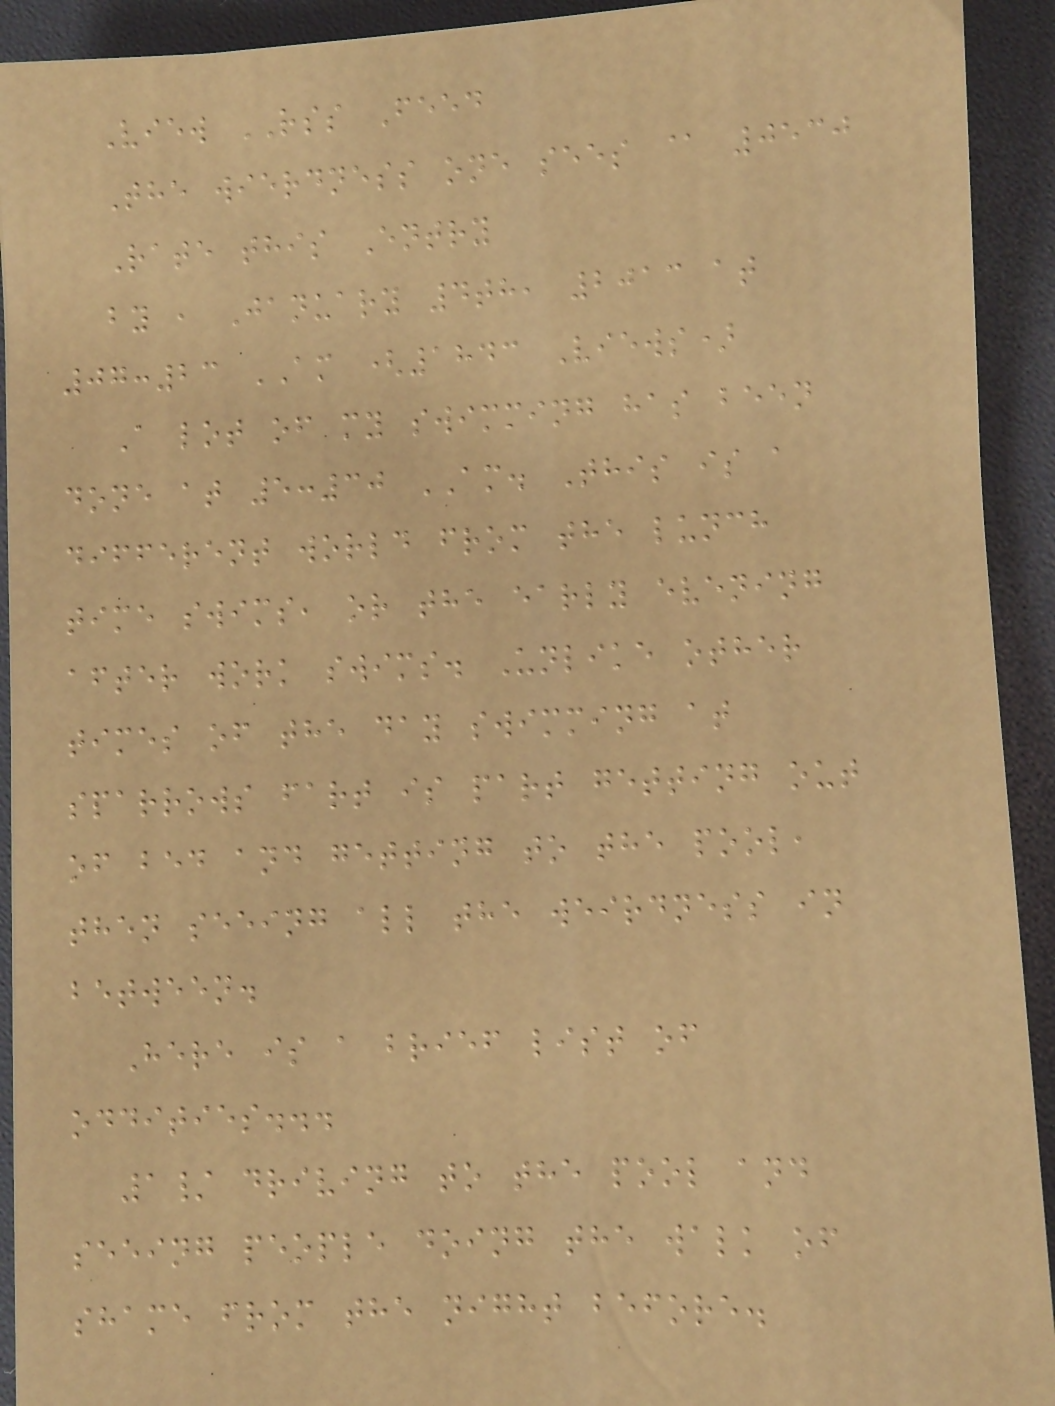View RSS Feed
The wierdness one sees @ 0530
Rate this Entry
by , January 4th, 2013 at
07:23 AM (1843 Views)
A lot of my swimming has been
done at 5:30 AM. This is a
different world from the lunch
time swims, or the early evening
after work swims. Unlike other
times of the day swimming at
sparrows fart is part getting out
of bed and getting to the pool,
then seeing all the weirdness in
between.
Here is a brief list of
oddities...
1/ driving to the pool and
seeing people doing the walk of
shame from the night before.
